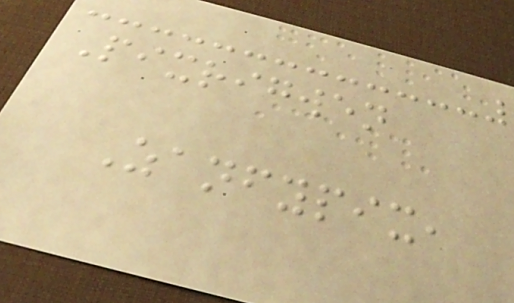Pixrigwen
Zanfypix,
